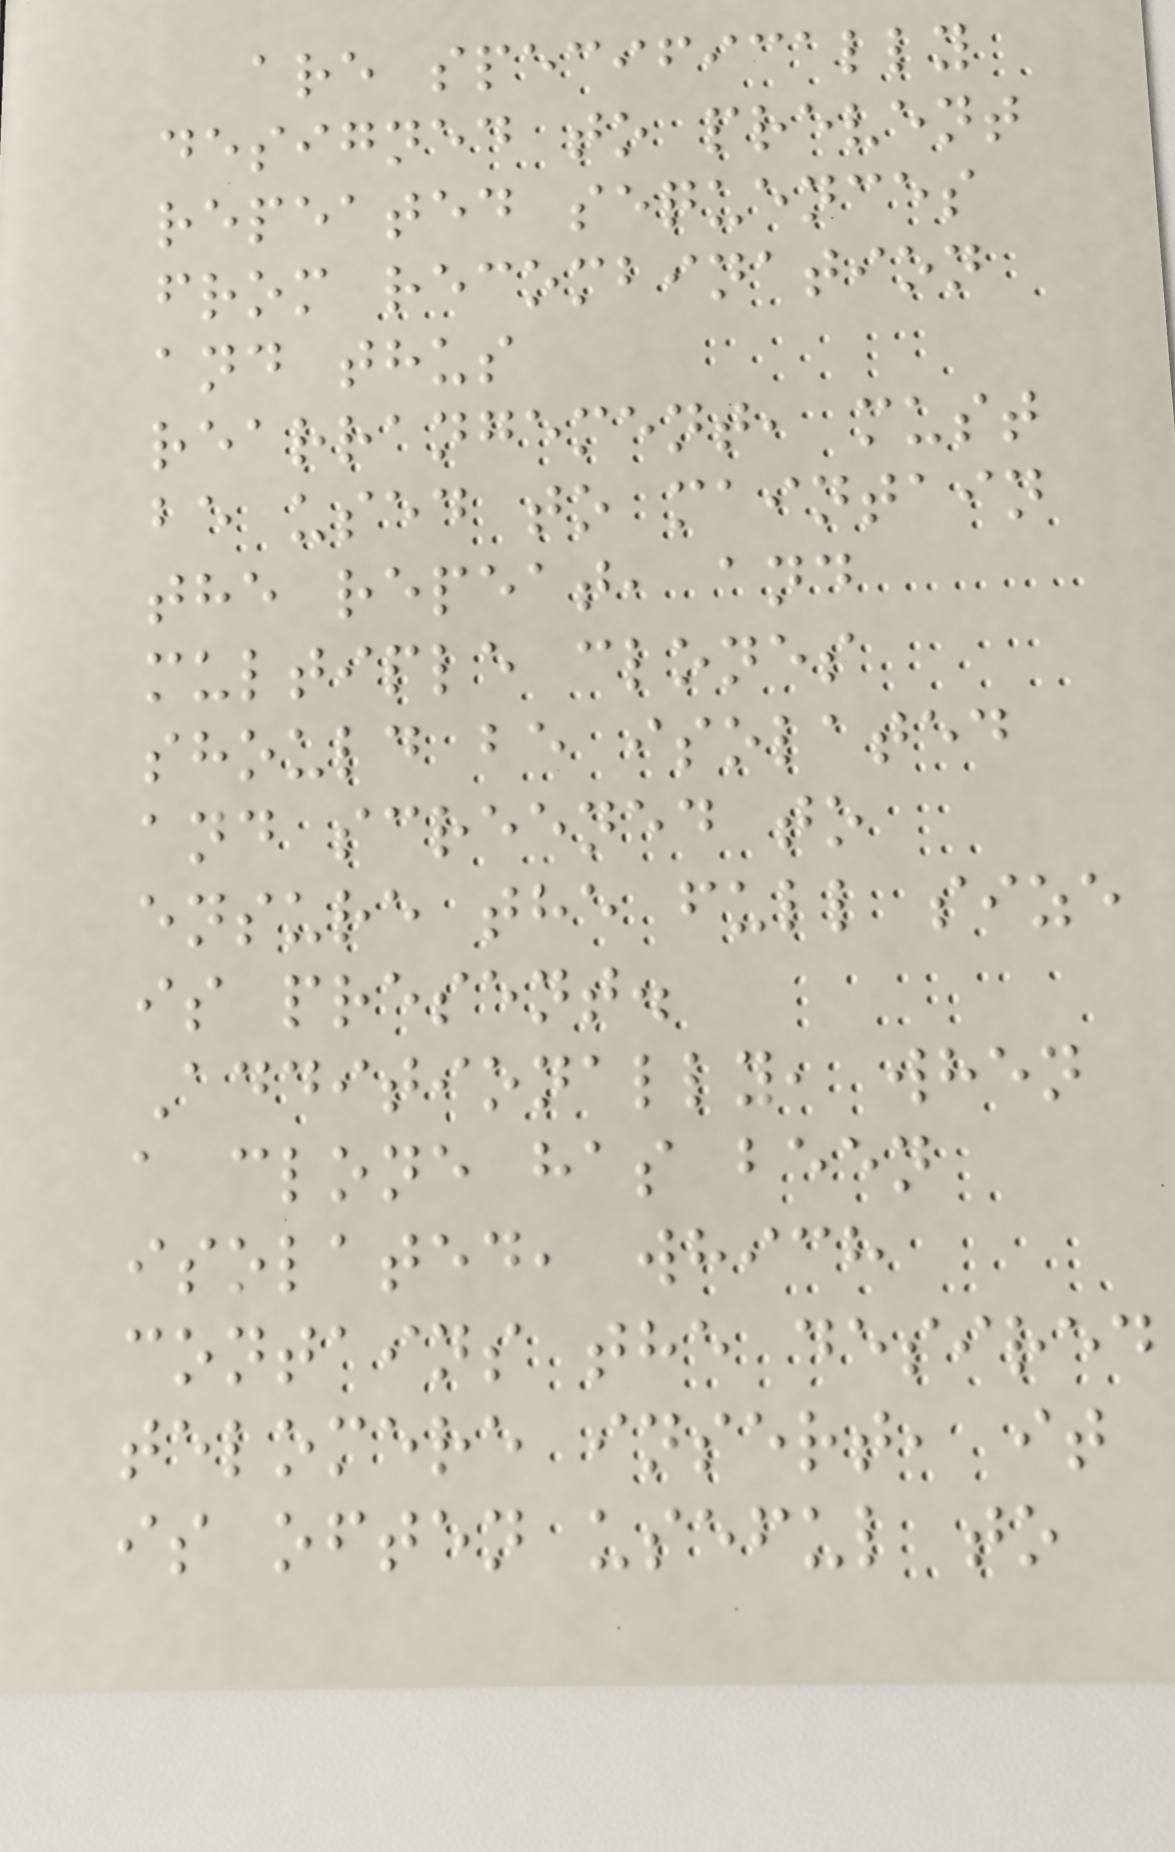are specifically
designed to prevent
repeated sequences
from recombination
and thus
rearrangement, must
be used to maintain
the repeat, and
multiple clones
should be isolated
and screened to
ensure the full size
is present.
Additionally, when
a clone has been
isolated, which
contains the desired
telomere insert, it
is often useful to
